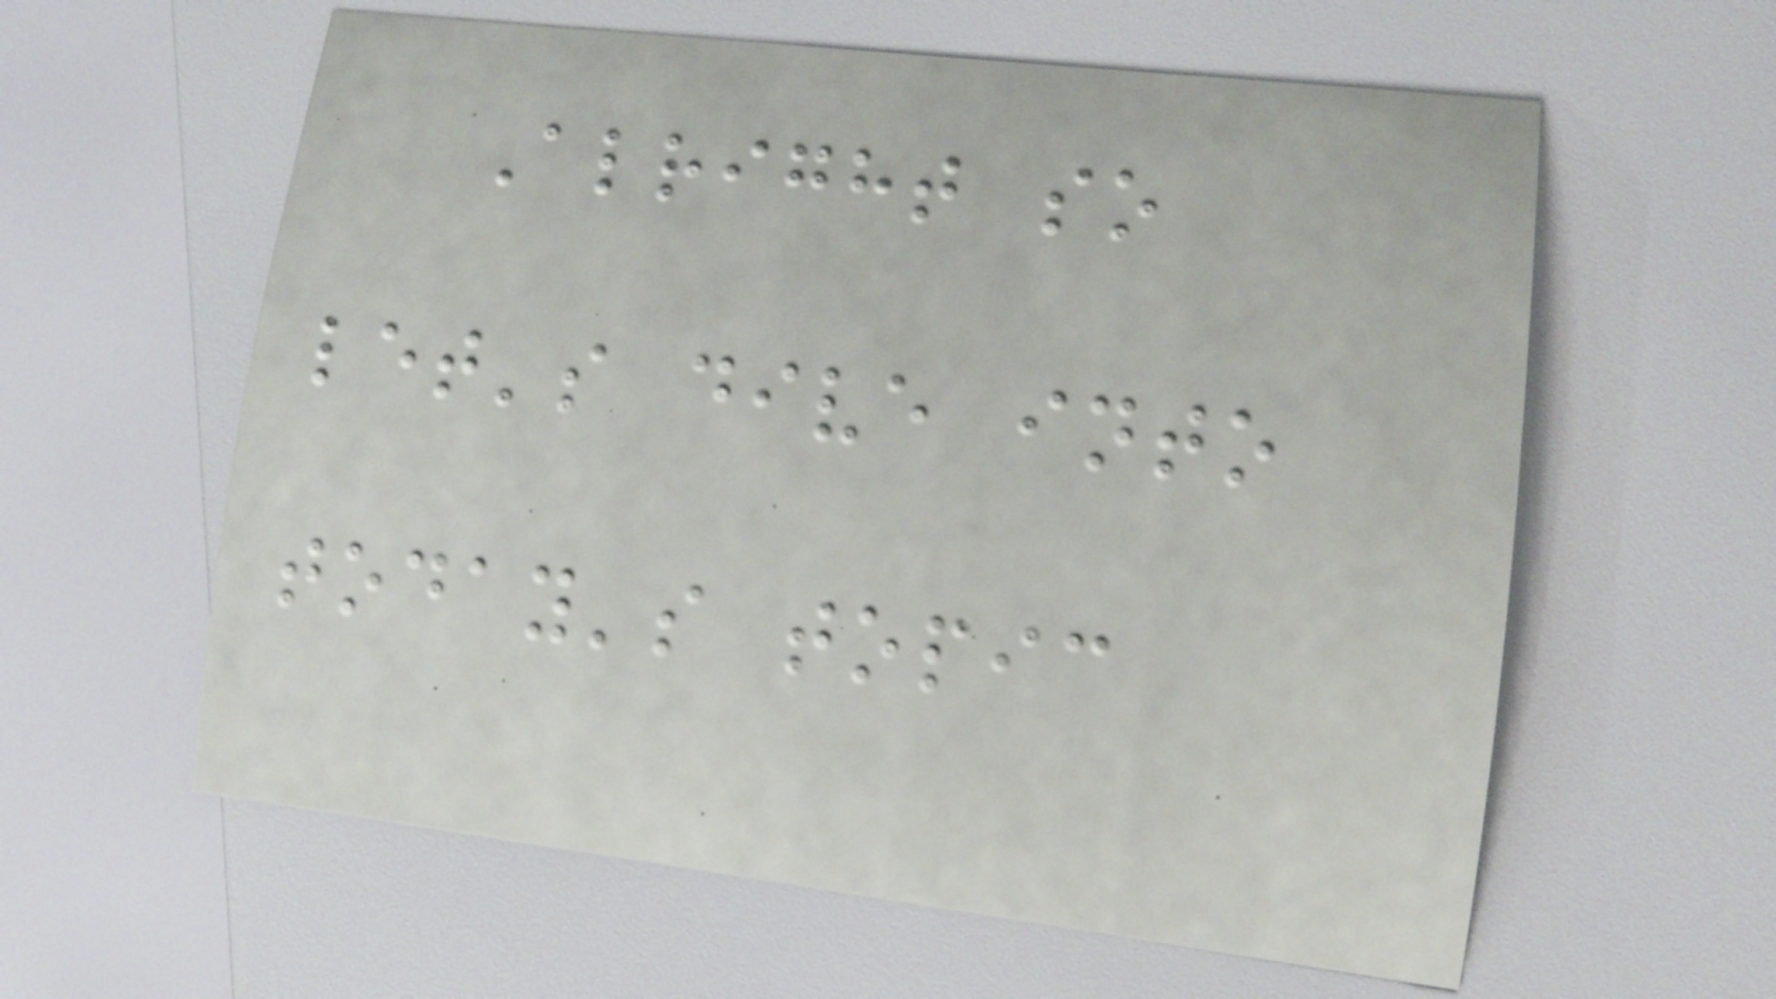Alright so
let's dive into
today's topic
